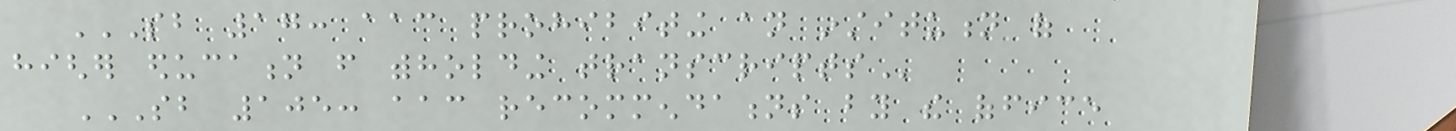SB 17: AAC PROHIBITING AN INSTITUTION OF
HIGHER EDUCATION FROM WITHHOLDING TRANSCRIPTS
SB 105: AAC RECOMMENDATIONS BY THE OFFICE
